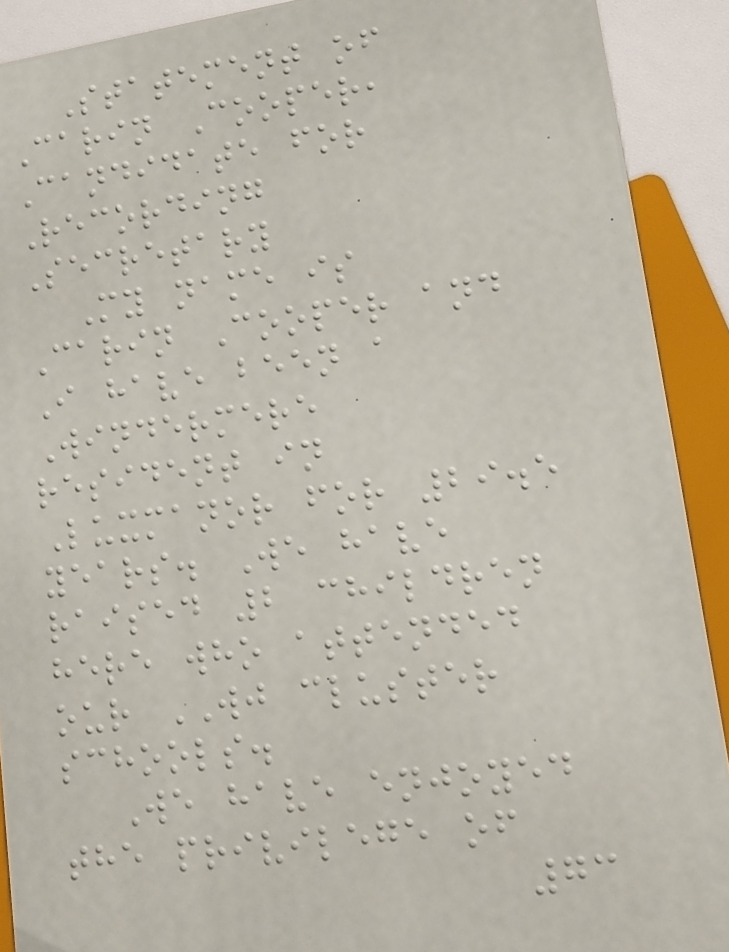Statement of
Carin Cooper,
Candidate for
Recording
Secretary
My name is
Carin Cooper and
I have been a
Windermere
resident in
Luxmanor for 29.5
years. We have
raised 2 children
here who attended
our WJ cluster
schools.
We have enjoyed
the privilege of
73
